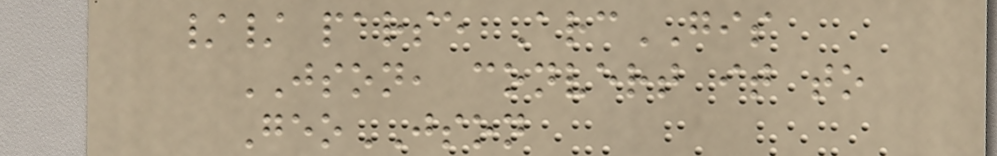// parse ArcGIS
JSON, convert it to
GeoJSON
